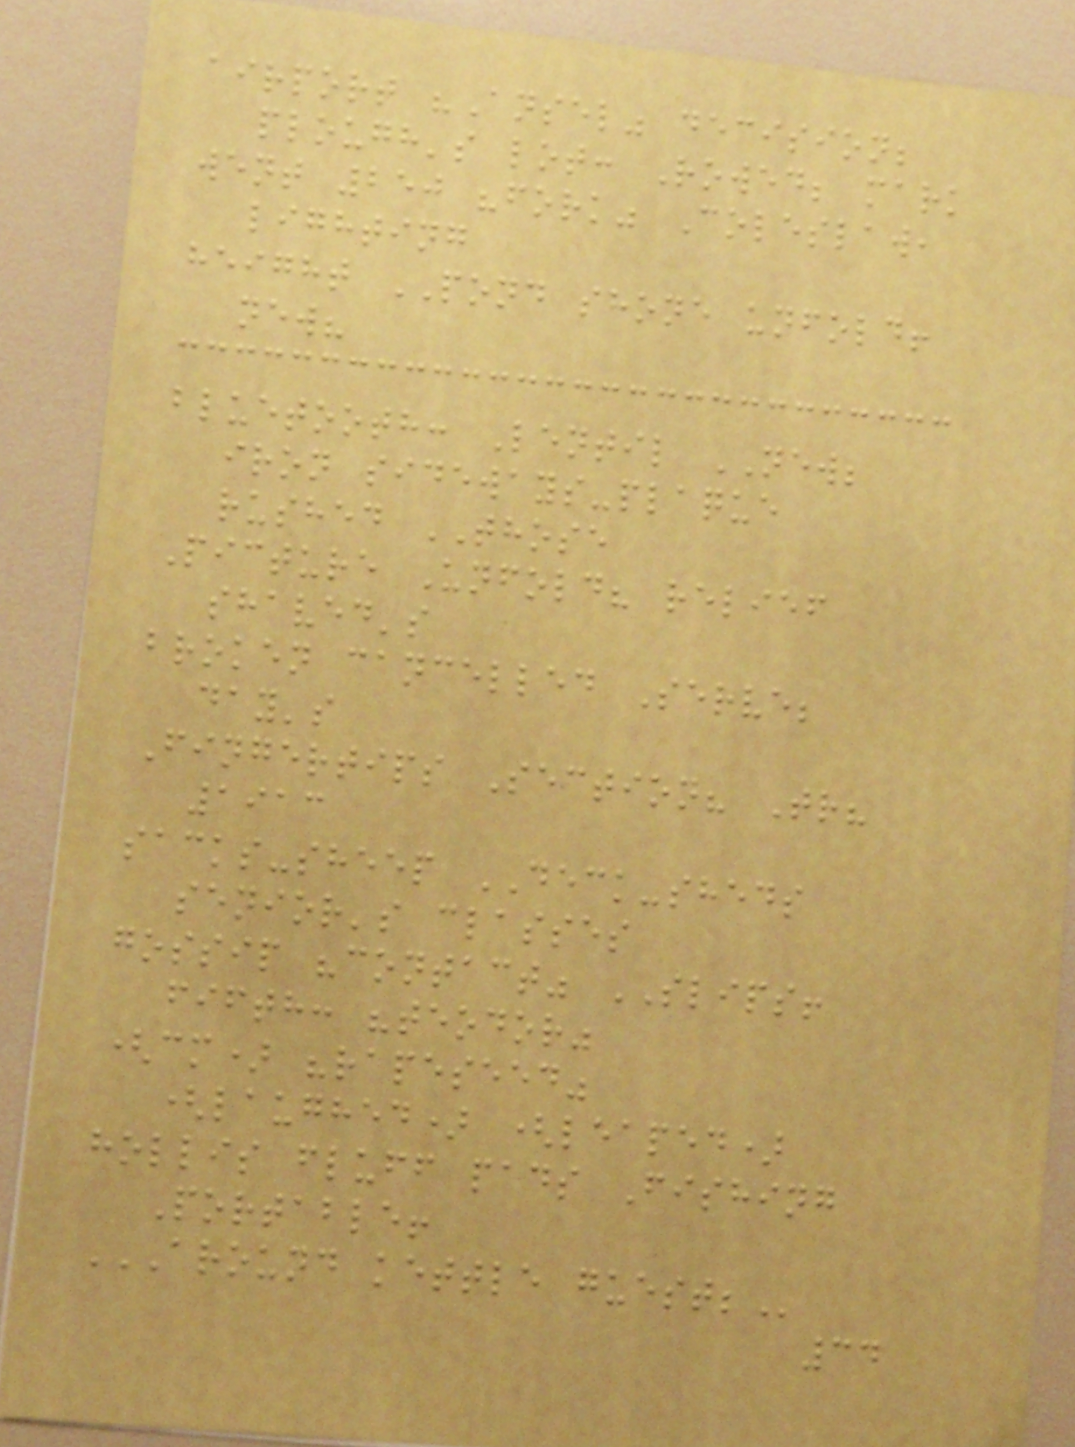airport "Ansel" decision;
plough's lot: Rowed; mark
went 250 "fork" Coleslaw,
lighting
height POND shone unfold!
new?
bluetooth: Lentil NEW;
iron sideways-plaque
rushed THOSE
Picture Unfold? relief
shaved's
broken cancelled Serve;
day's
Fingertips Section? Tr?
1913
sacks-sheep DECK-sheds
senior's classes
gossip "contact" SLIPS!
fifth: "teodor"
(cm) "rapeseed"
(laughed) (leaped)
hollis fluff pads Fishing
Portable!
AROUND KETTLE GUEST;
34
